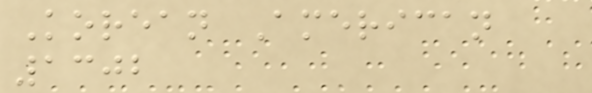Korean American
1302
